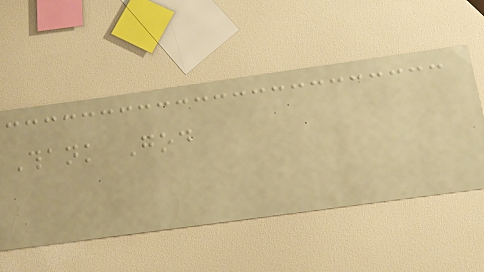Thank God
